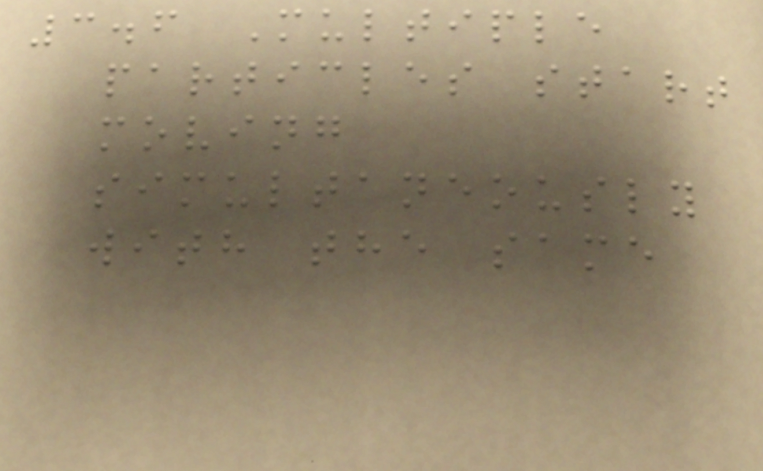3.6 Multiple
particles start
moving
simultaneously
with the same
